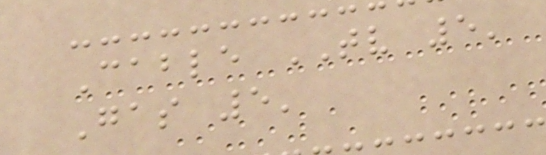Cable TV 5'
Gas 5'
